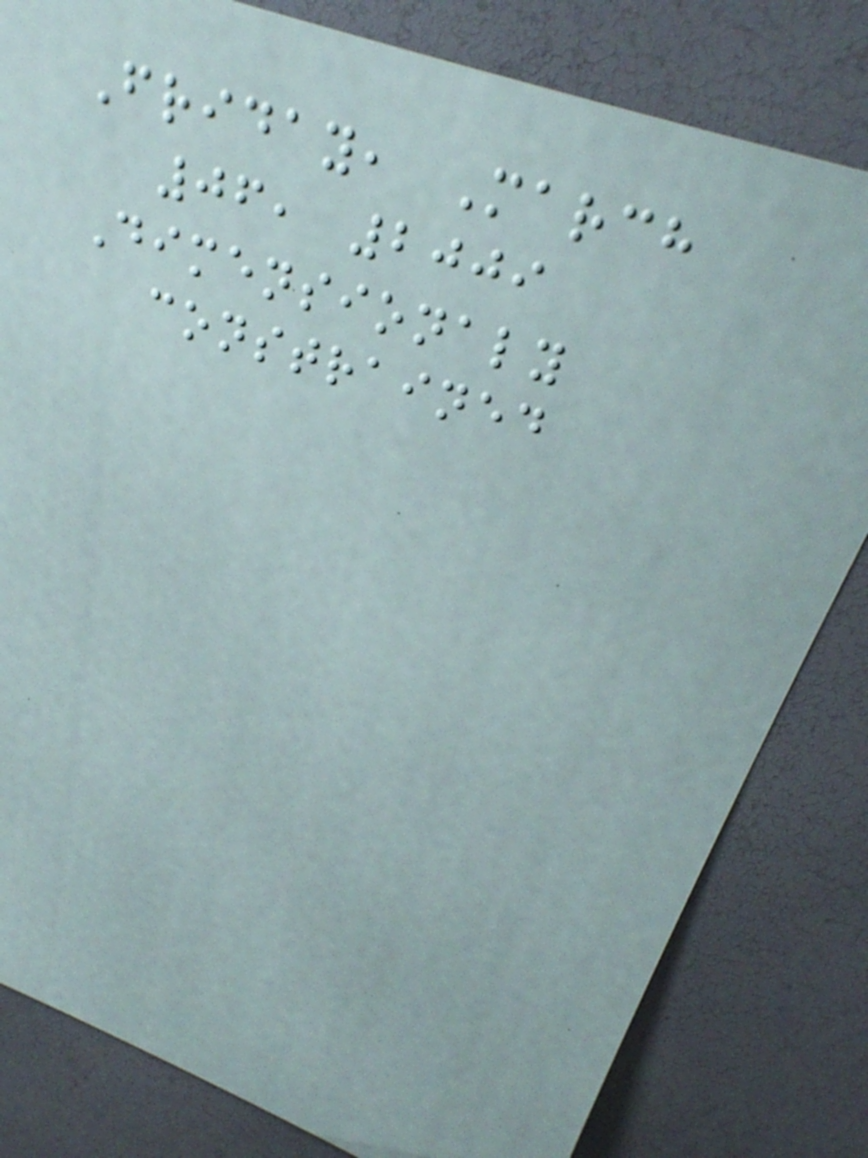Friday, March
06, 2009
Dimensionaly
constrained
